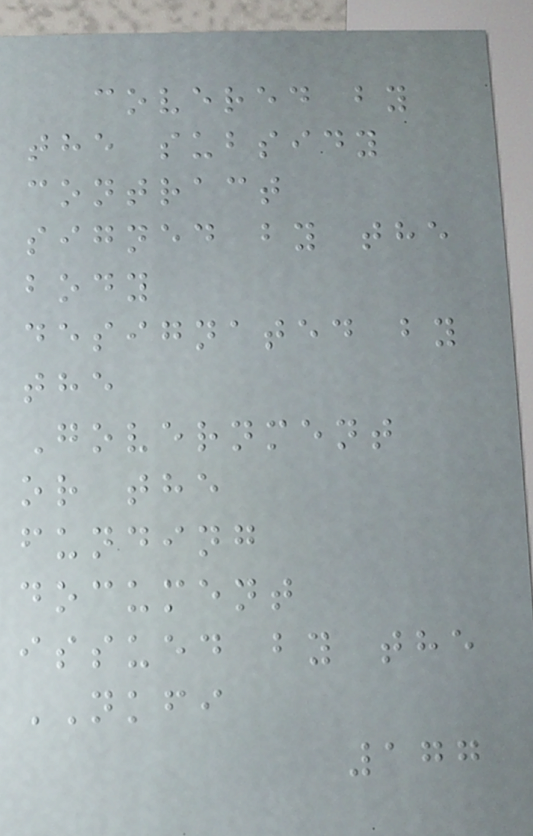covered by
the subsidy
contract
signed by the
body
designated by
the
Government
or the
funding
document
issued by the
NKFI
177
